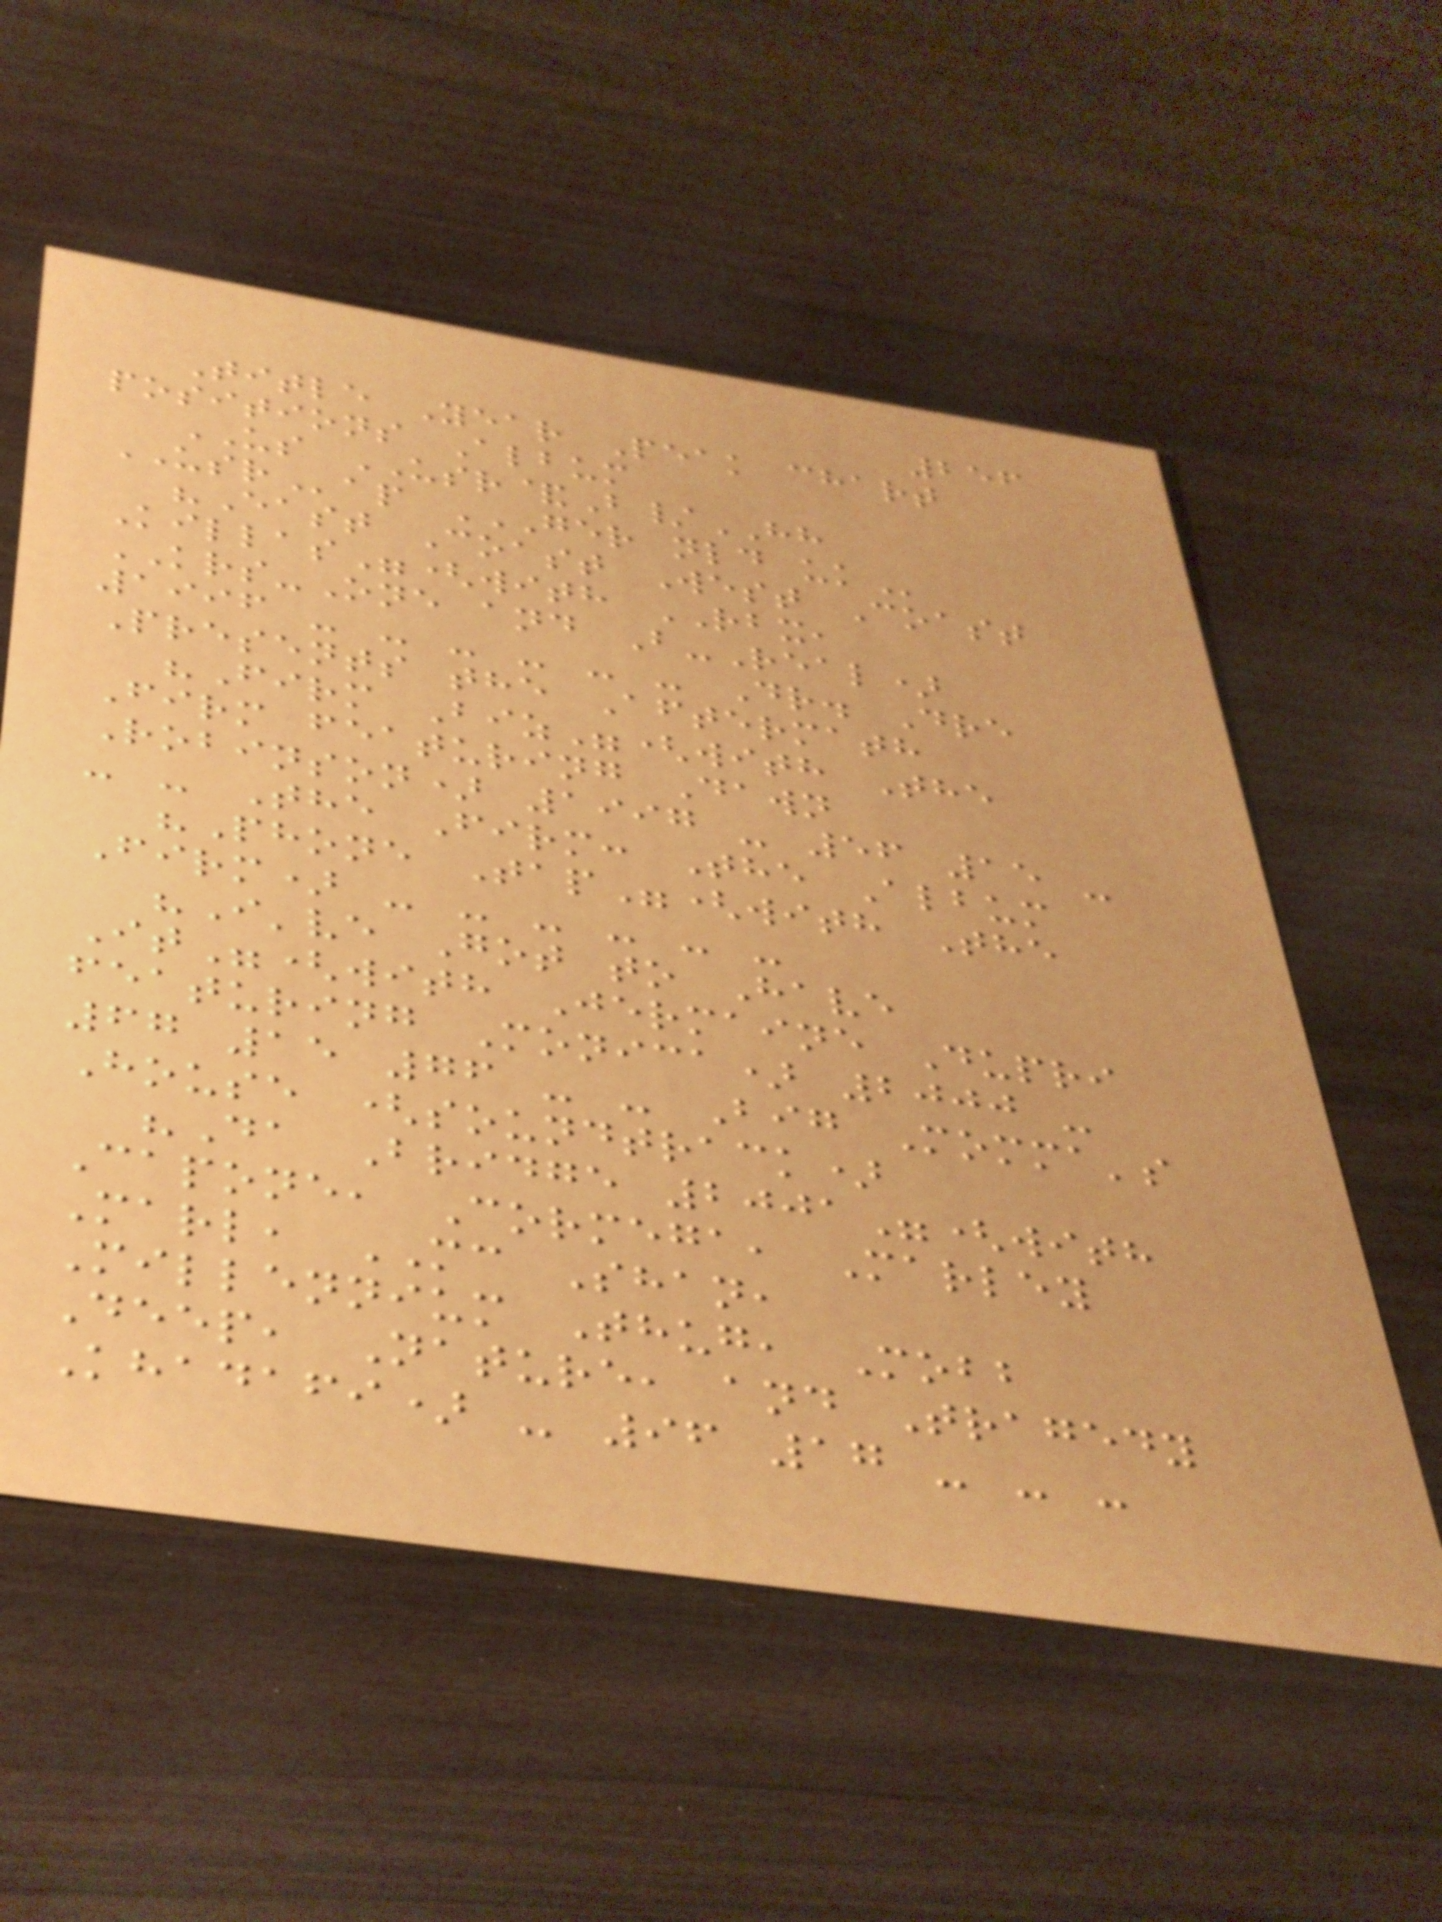256
Title Year Peak chart
positions Album
US USR&B/HH
USRap GER NLD UK
"East Coast West Coast
Killas"(with RBX,
KRS-One and B-Real)
1996 - - - - - - Dr. Dre
Presents the Aftermath
"Firm Biz"(with The
Firm featuring Dawn
Robinson) 1997 - 56 15 -
- - The Firm: The Album
"Phone Tap"(with The
Firm) - - - - - -
"I've Got to Have
It"(with Jermaine Dupri
featuring Monica) 2000 -
67 15 76 - - Big Momma's
House (soundtrack)
"Da Bridge 2001"(with
Capone, Cormega, Marley
Marl, MC Shan,
Millennium Thug, Mobb
Deep, Nature, and Tragedy
Khadafi) - 96 17 - - -
